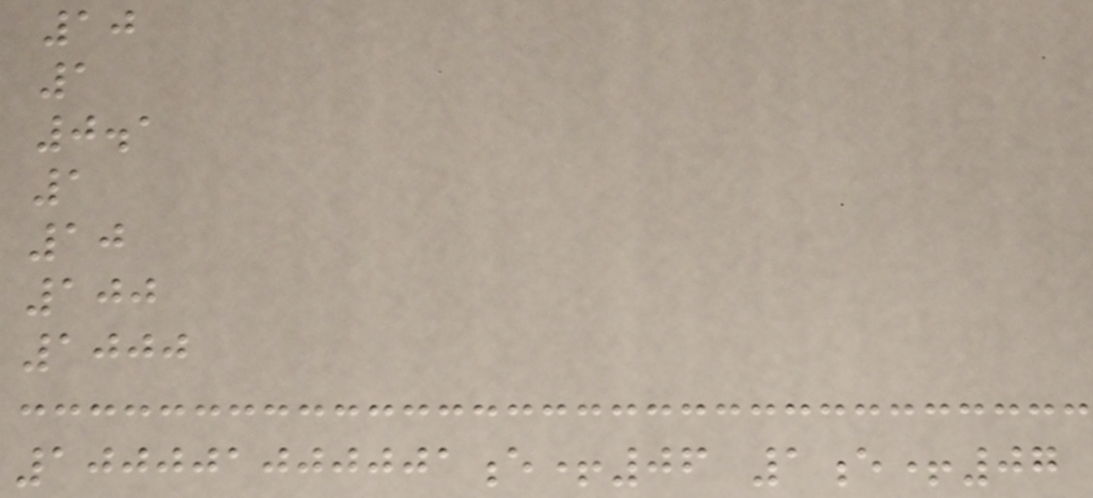10
1
0.1
1
10
100
1000
100001000001e+06 1e+07
